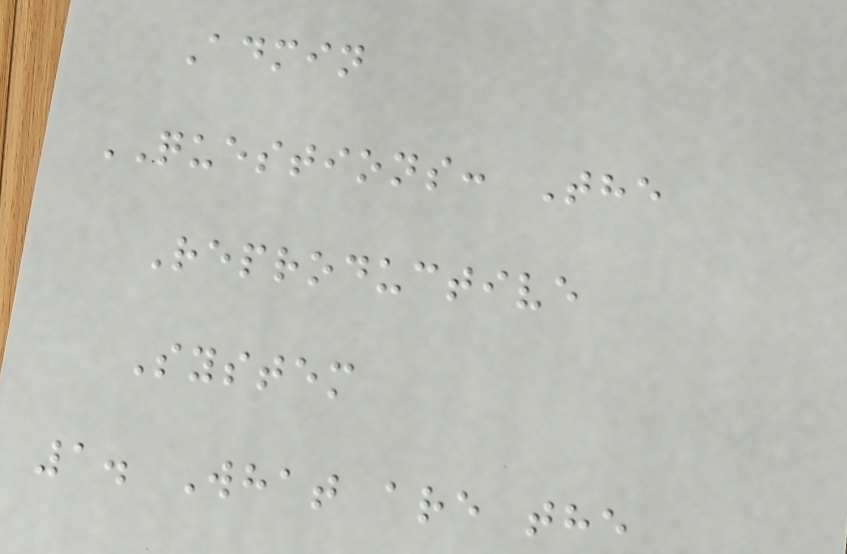Admin
QUESTIONS: The
Reproductive
System
1. What are the
